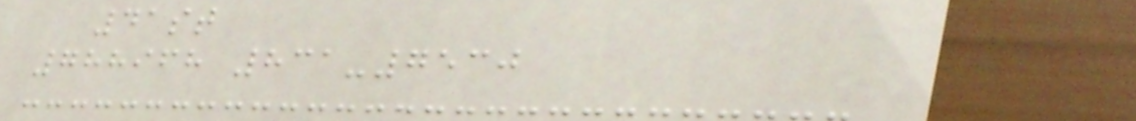41st
788968 831-7530
